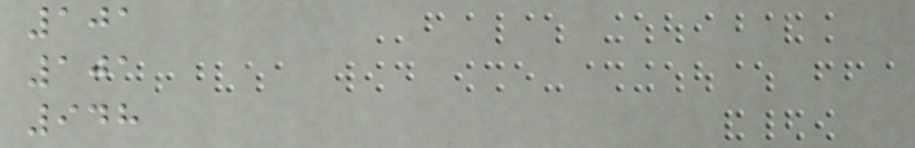101
101
948
